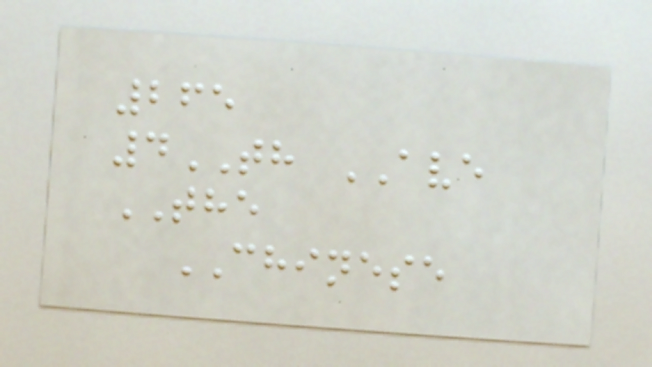265
4TH AVE
THE
CHINESE
